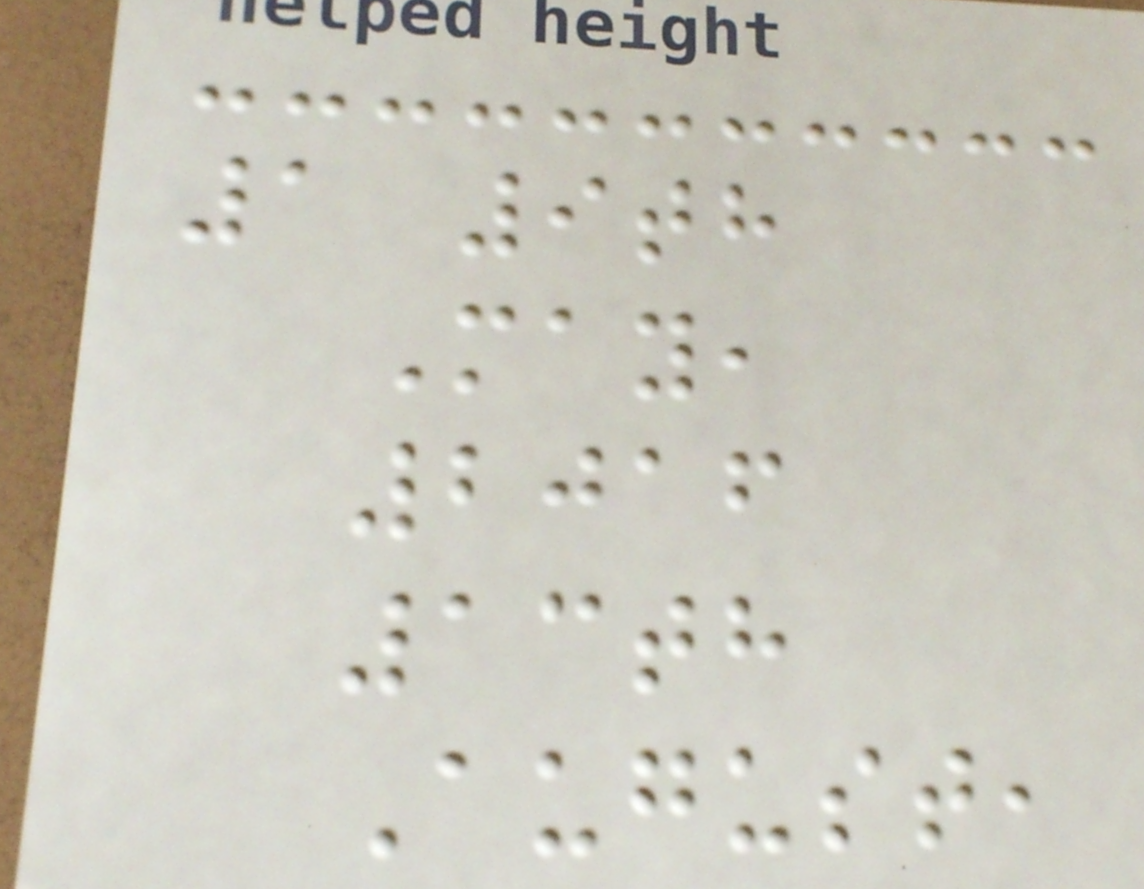1 9th
May,
2016
13th
August,
